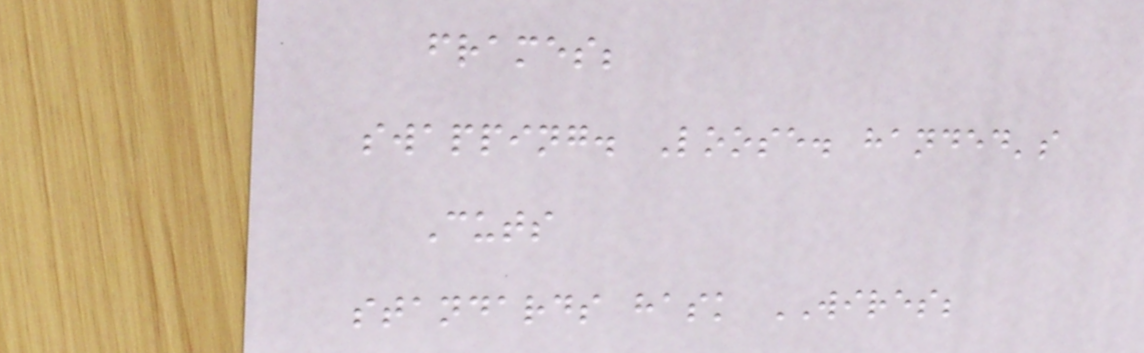frames;
swapping. Loose. handed's
Cuts
standards hask WIRES;
